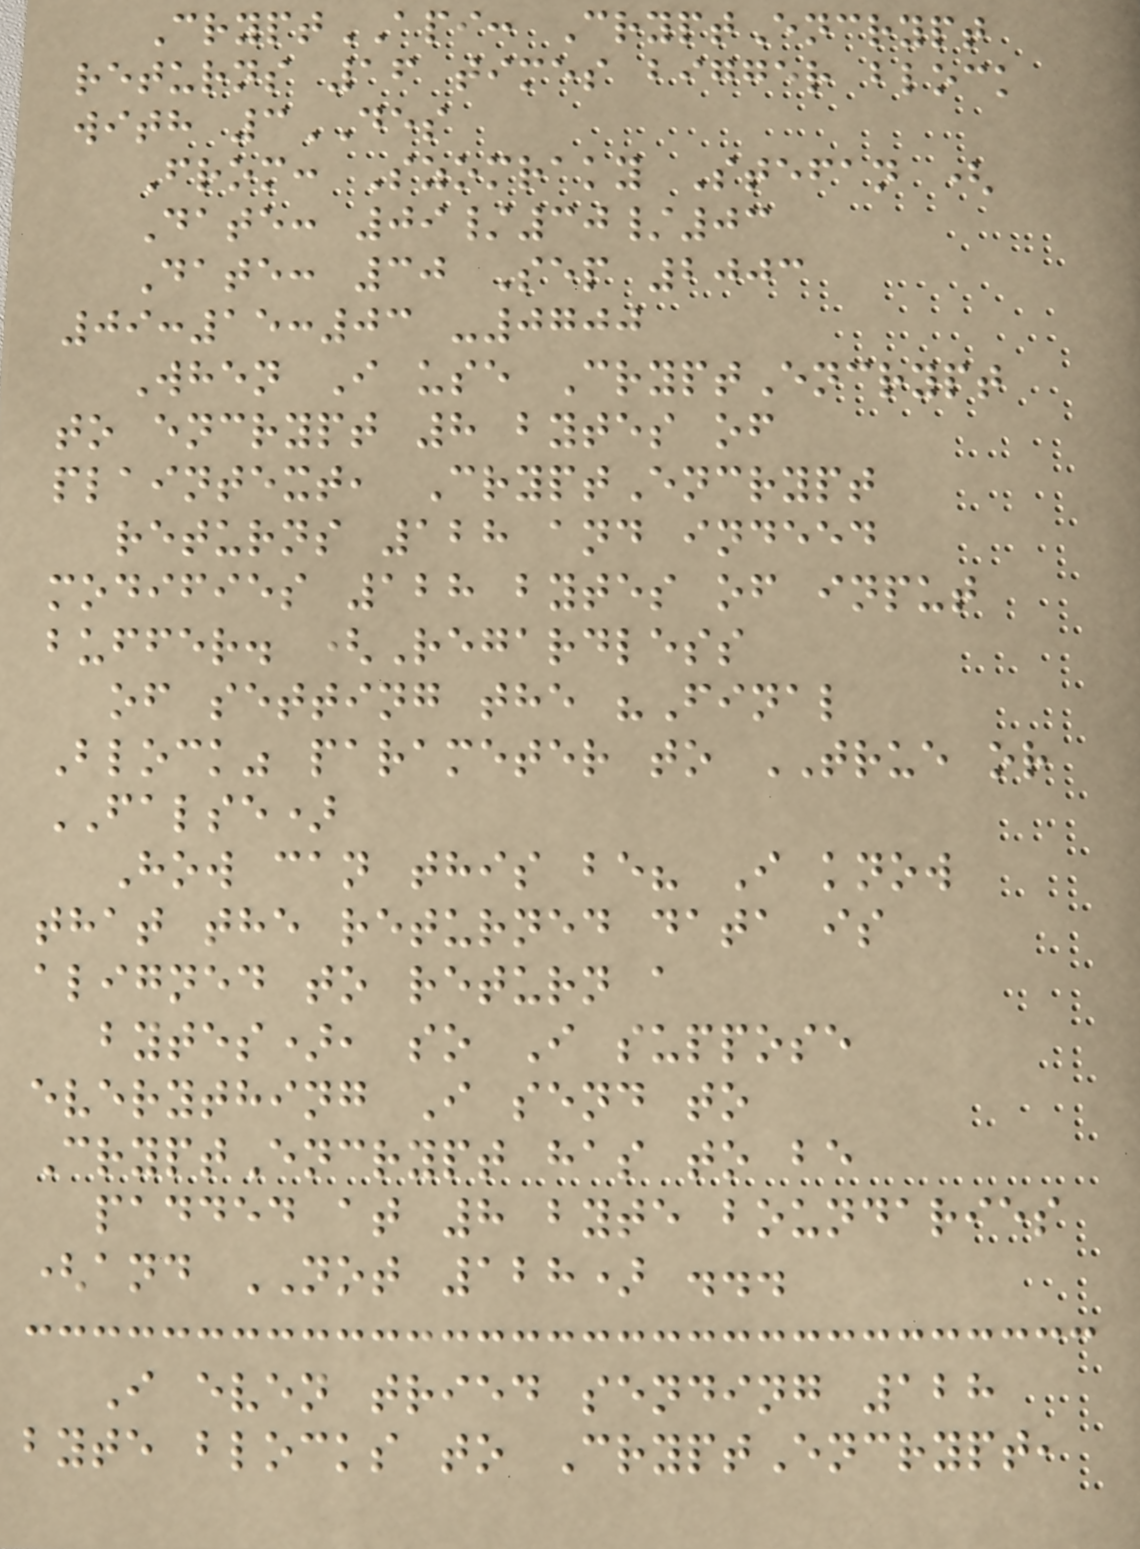CryptAPI: CryptEncrypt
returns 16 times bigger block
with 3DES
From: Szomraky Stefan (
Date: 09/30/03
Date: 30 Sep 2003
09:15:03 -0700
When I use CryptEncrypt
to encrypt 8 bytes of
plaintext, CryptEncrypt
returns 128 and indeed
modifies 128 bytes of input
buffer. (Regardless
of setting the "Final
Block" parameter to TRUE or
FALSE)
How can this be? I know
that the returned data is
aligned to return a
bytes), so I suppose
everything I send to
CryptEncrypt has to be
padded at 8 byte boundaries
(and NOT 128) ...
I even tried sending 128
byte blocks to CryptEncrypt,
